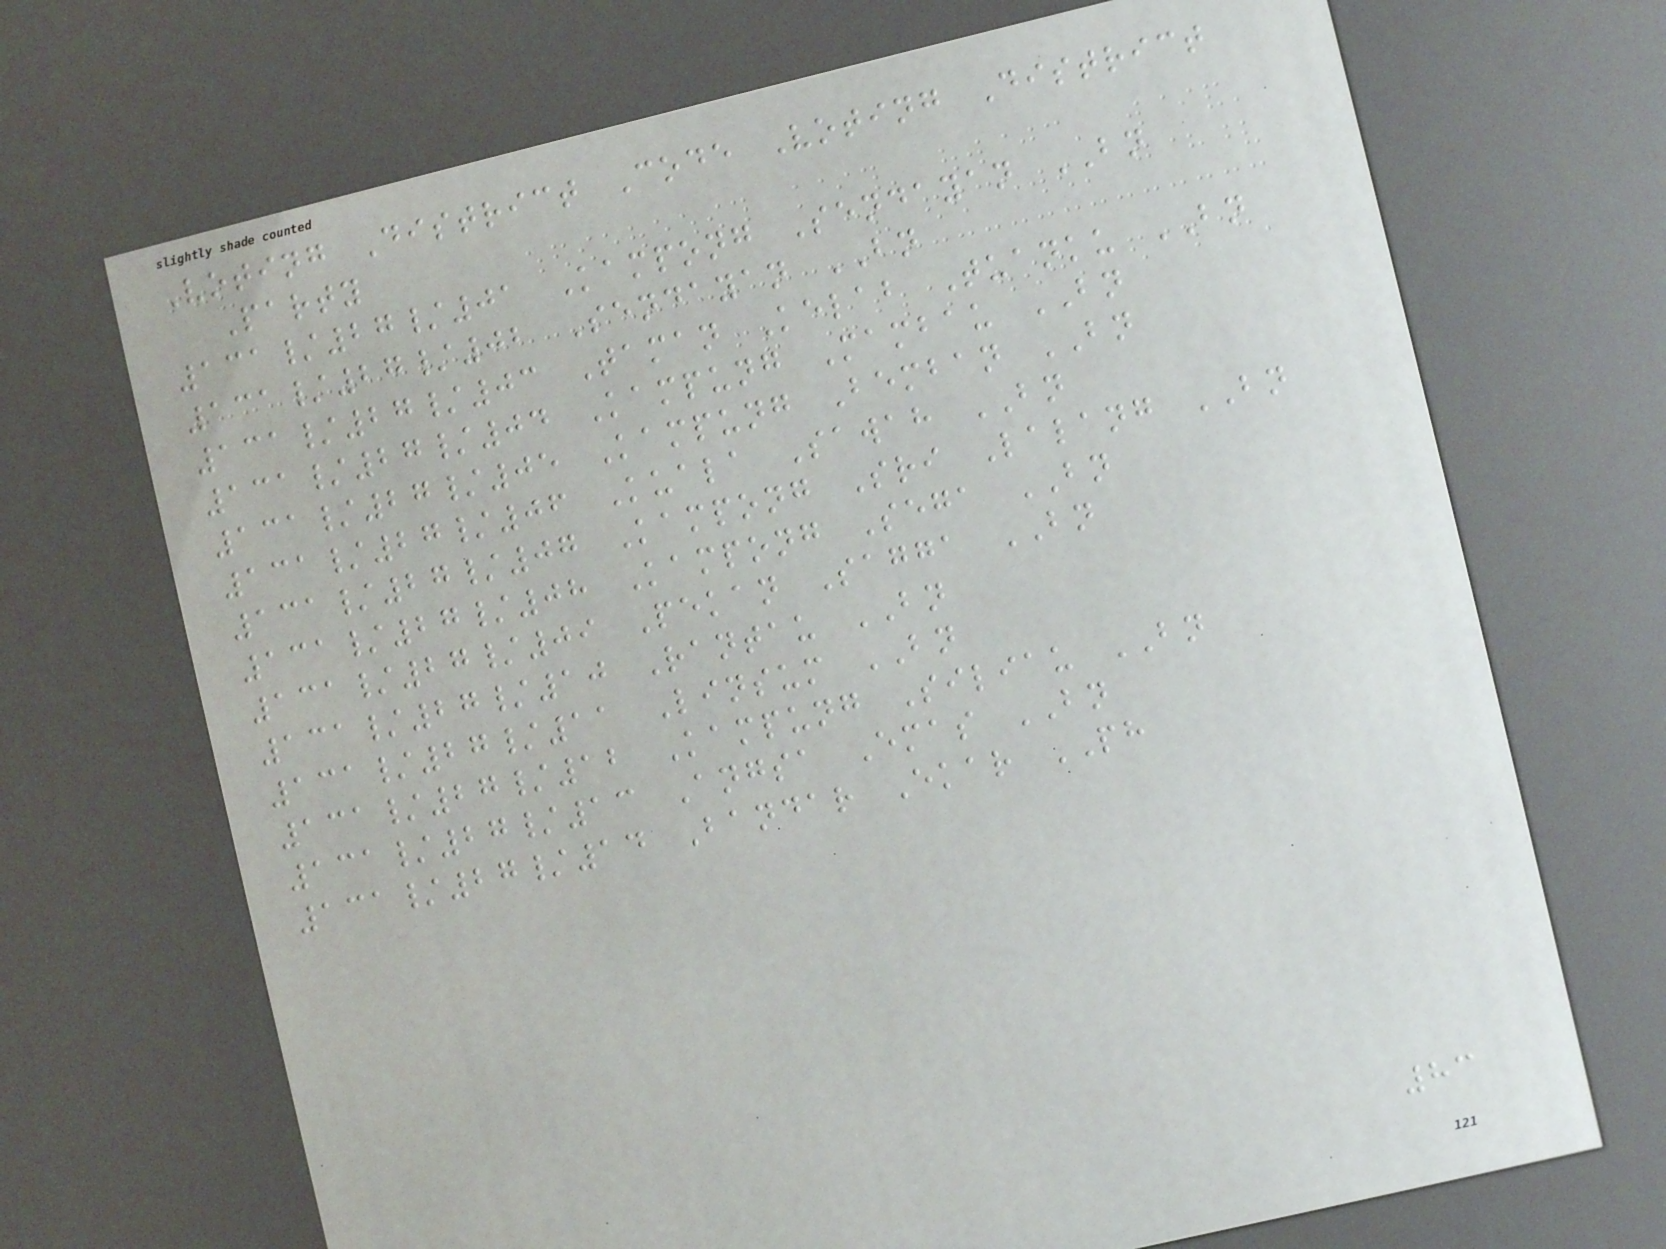Voting District Code Voting District
Party
131/27/01 Kampong Sendayan BN
131/27/02 Sendayan BN
131/27/03 Taman Kelab Tuanku BN
131/27/04 Kampung Mambau BN
131/27/05 Kampung Bemban BN
131/27/06 Kuala Sawah BN
131/27/07 Kampong Sri Lalang BN
131/27/08 Kampong Sega BN
131/27/09 Pekan Sagga BN
131/27/10 Rantau BN
131/27/11 Linsum BN
131/27/12 Kampung Siliau BN
131/27/13 Angsa Emas BN
131/27/14 Bandar Ekar PH
83
